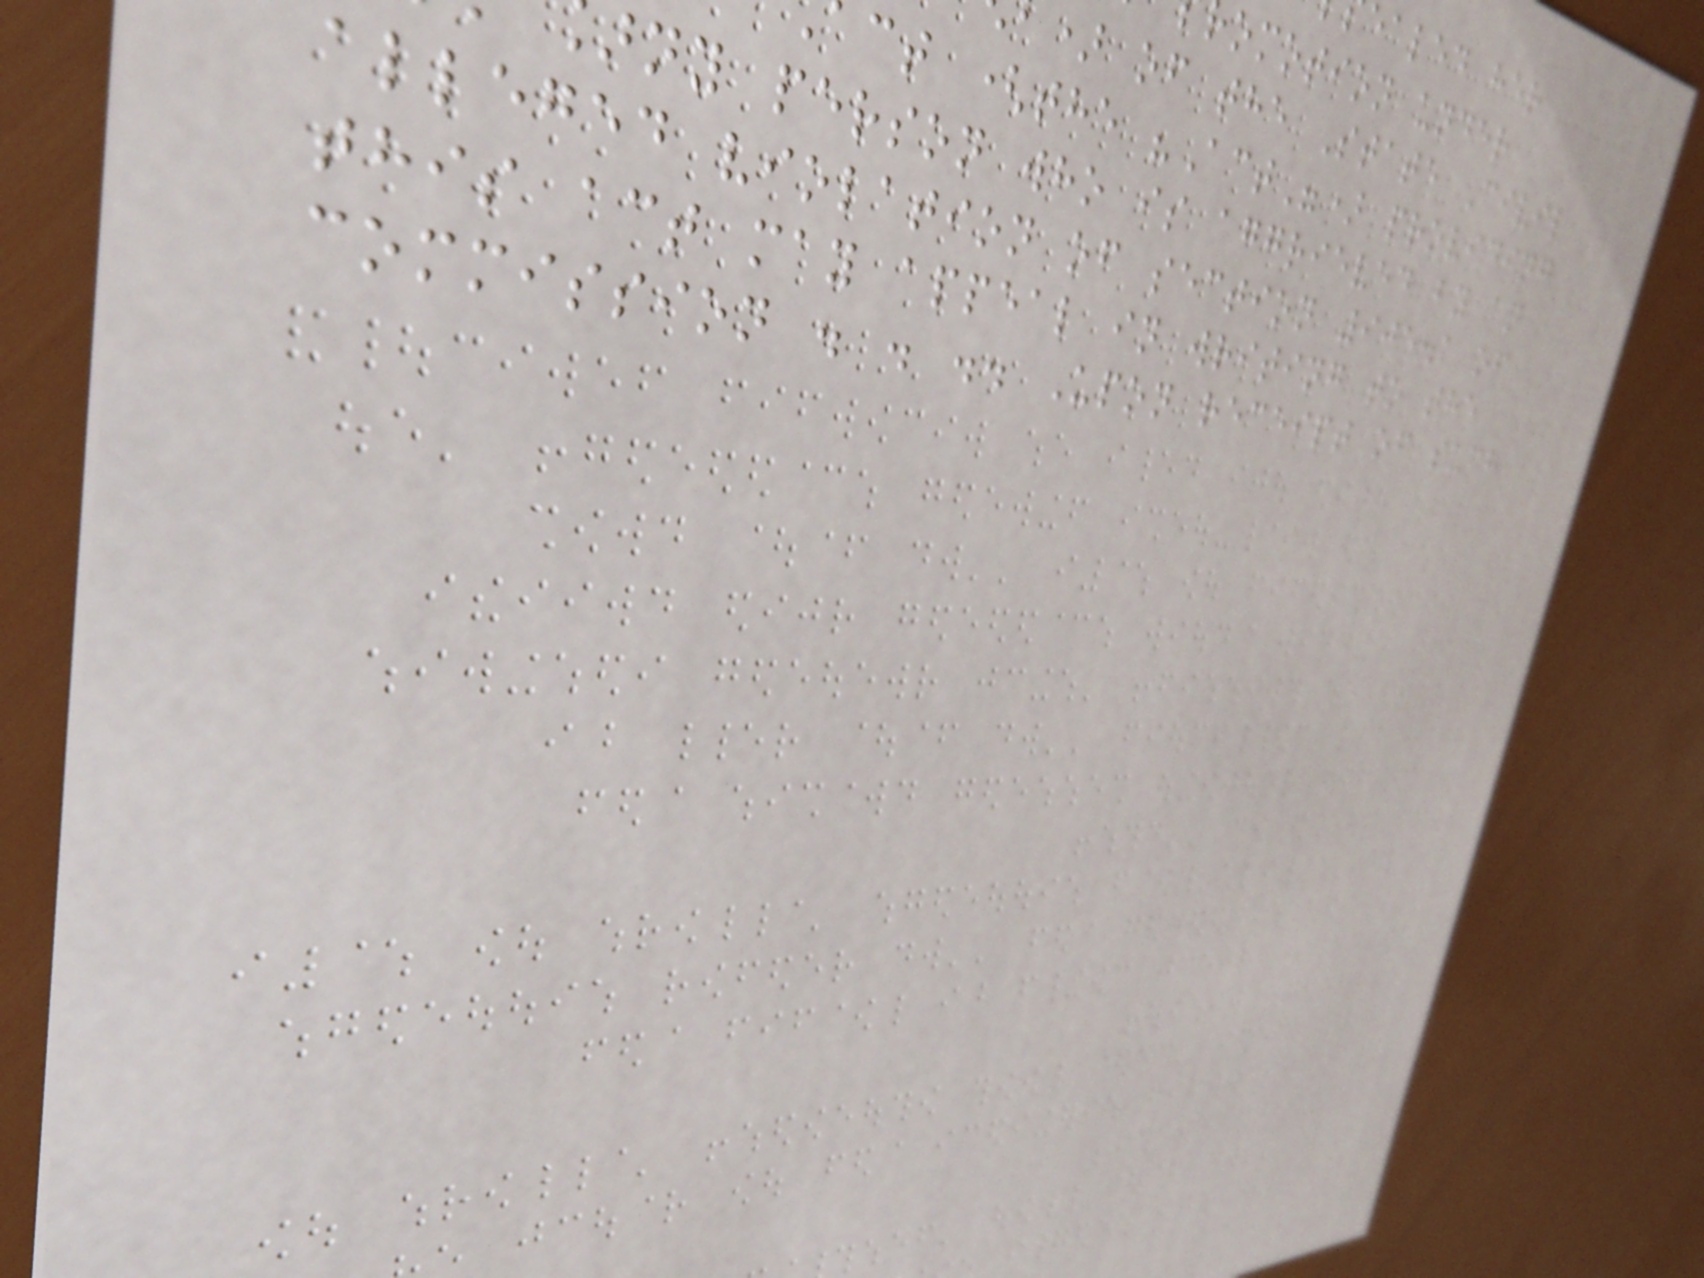ealed her
omotion under
) of the State Civil
ct (the "Act") providing
ny person who is aggrieved by an
alleged violation of section 905.1 of
this act may appeal in writing to the
commission . . .. Upon receipt of such
